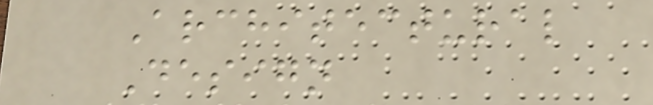Architectural
Design
